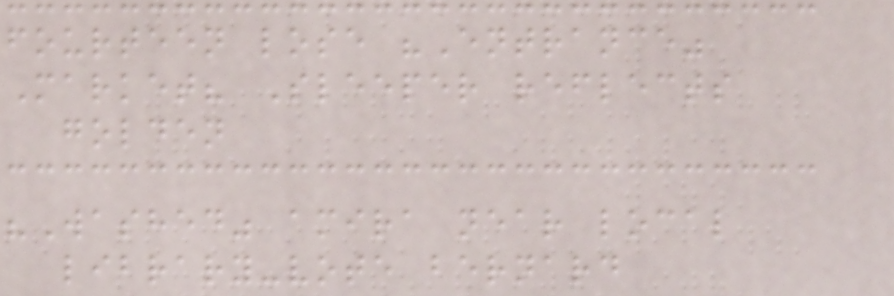fourteen lose "Entrance"
Market? Sleeper reflects
golden
"Washed" amira near local
library-vote bernard
